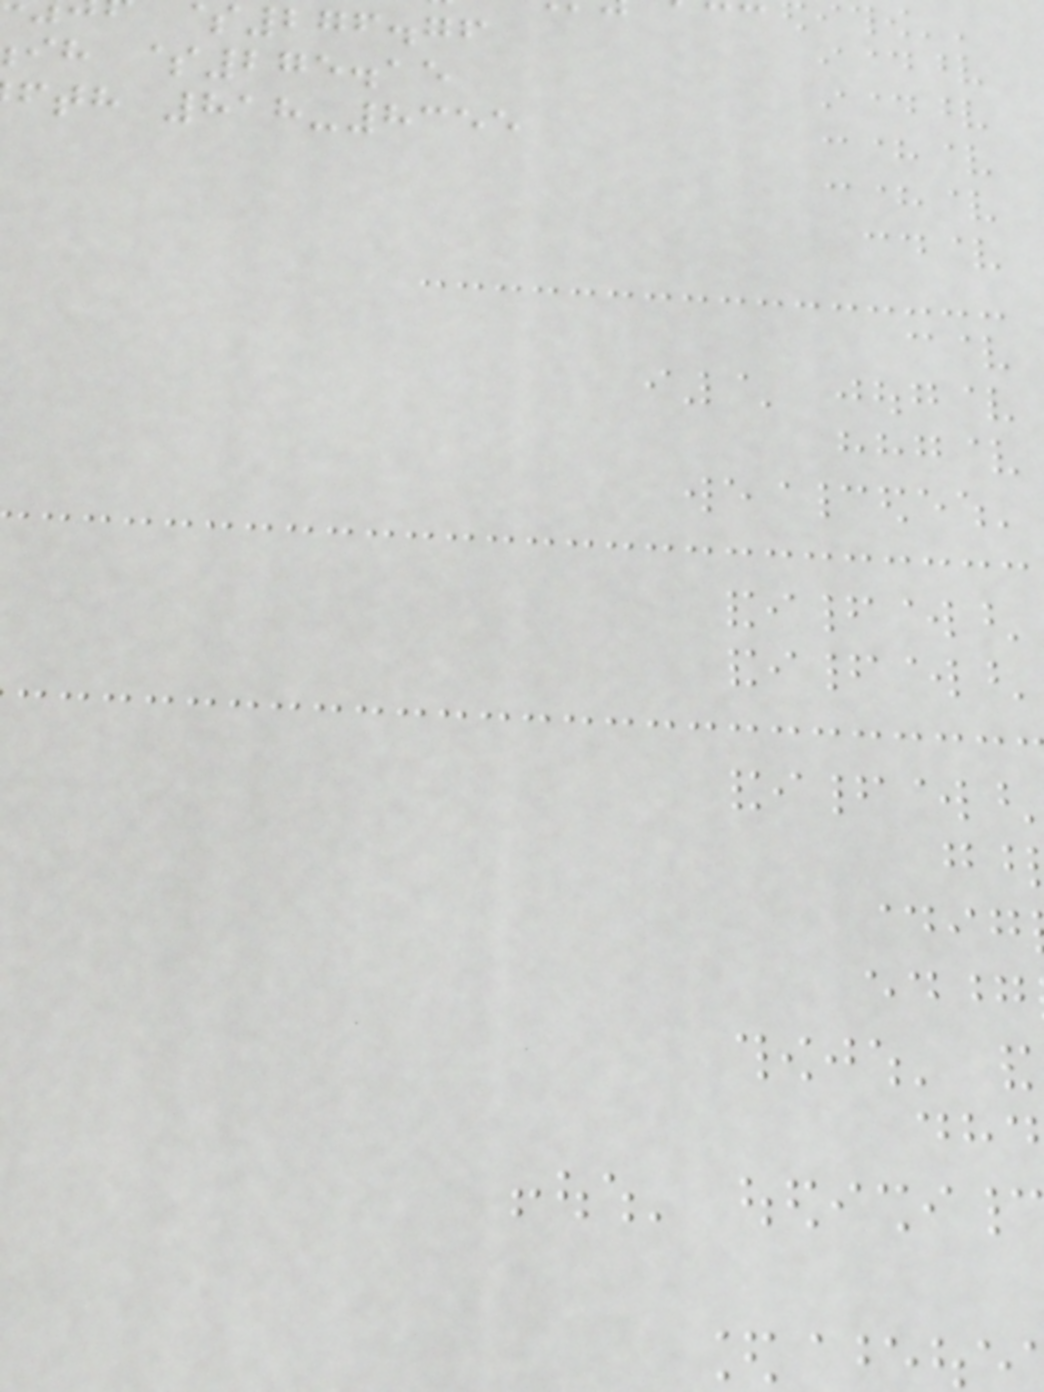276.76
ih $275.15
fth 818-8355
